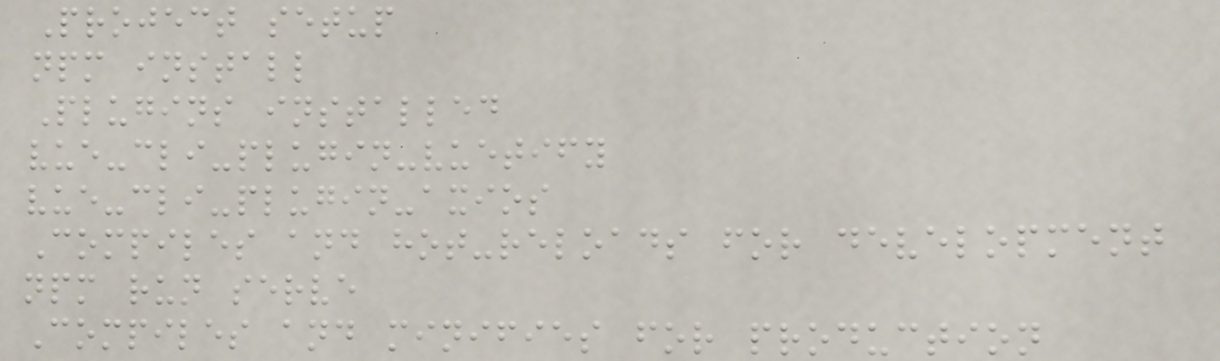Project setup
npm install
Plugins installed
vue-cli-plugin-vuetify
vue-cli-plugin-axios
Compiles and hot-reloads for development
npm run serve
Compiles and minifies for production
